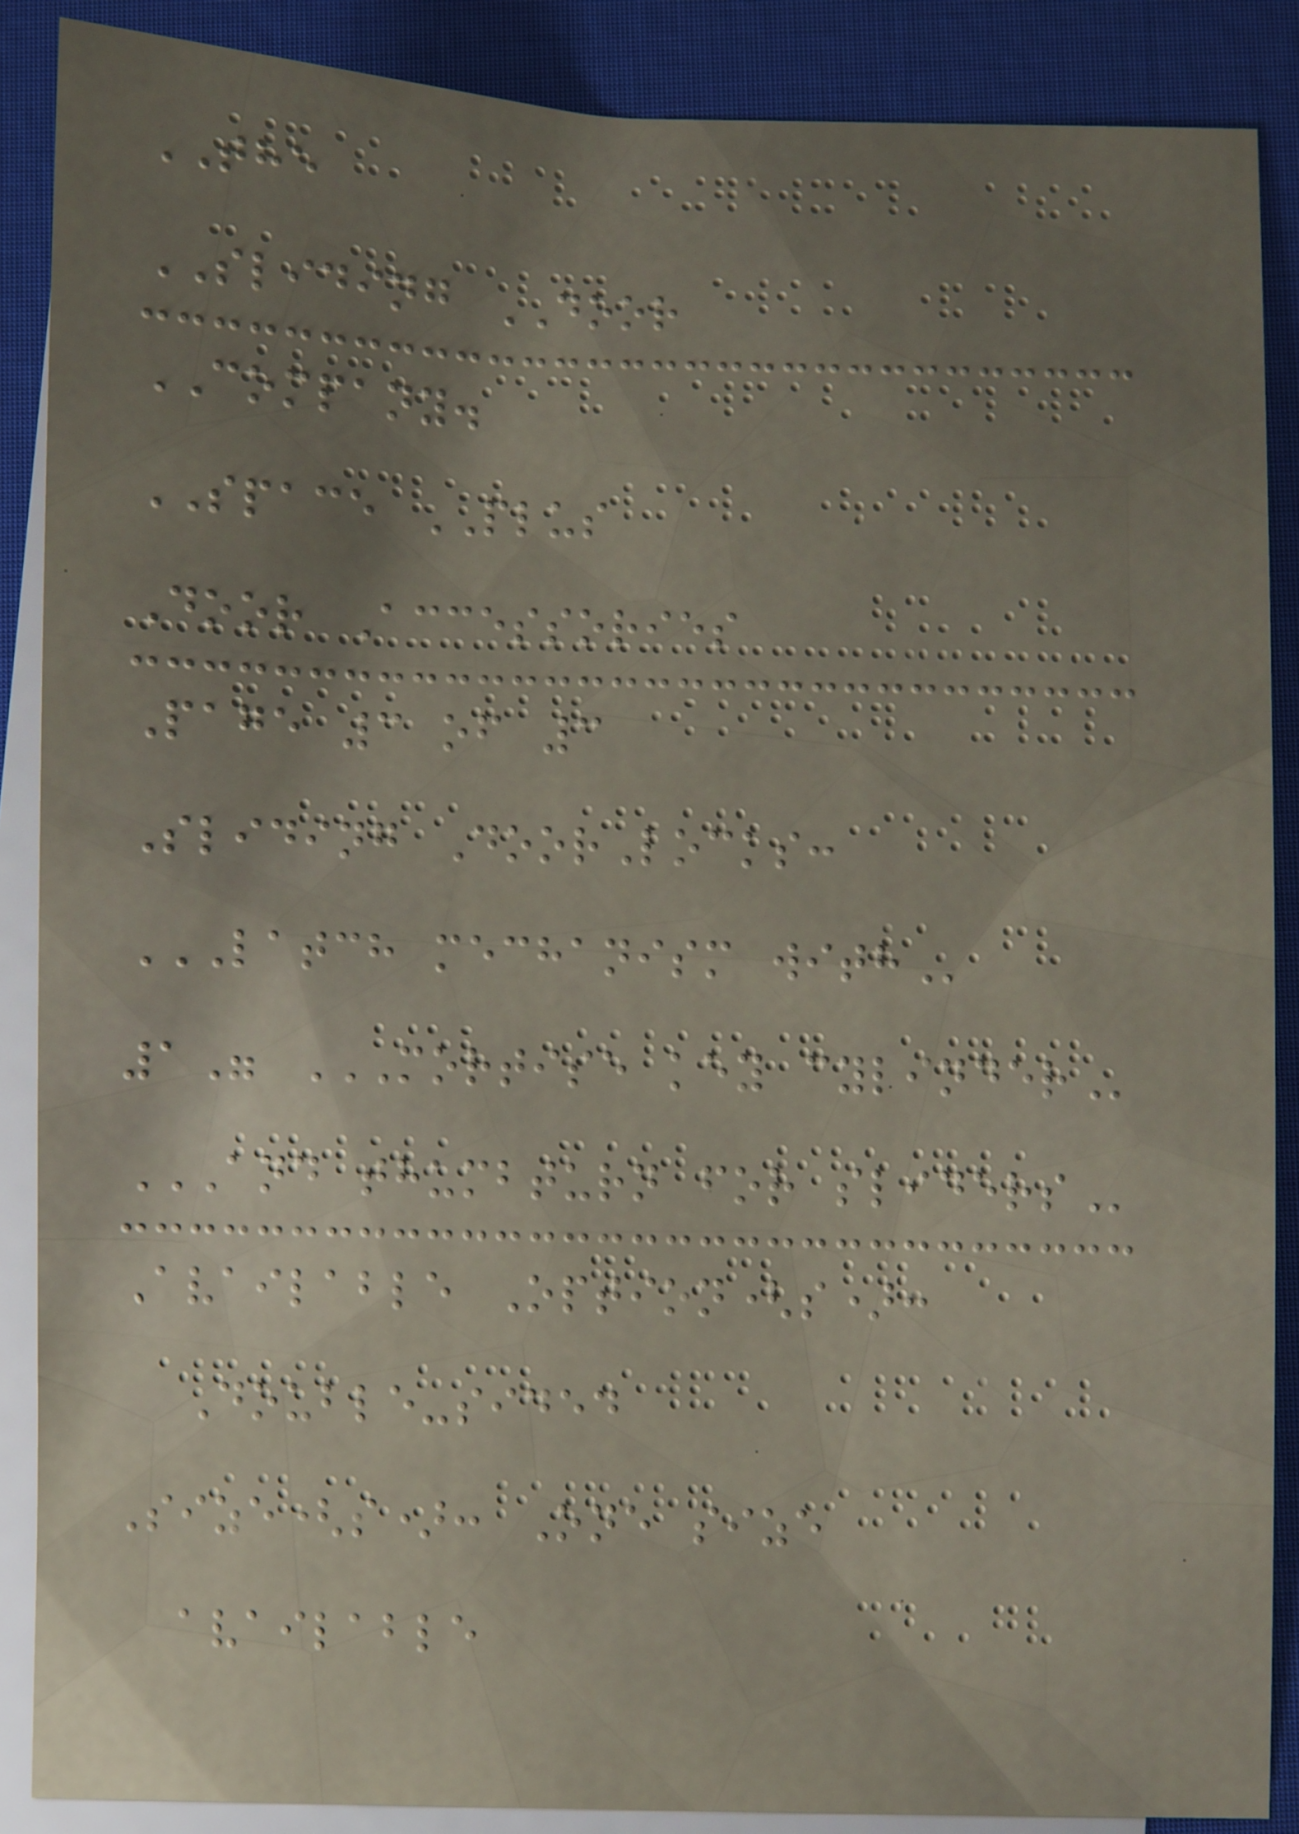THE
SLIDING DOOR
COMPANY.
SPACE PLUS
Door Accessories
Page 3 of 3
Sliding DoorLocks:
LATCH MECHANISM WITH
1" MORTISE KEY CYLINDER
AND THUMBTURN FOR SLIDERS
Available Option(s):
Double-sided
Size(s): One size
available
